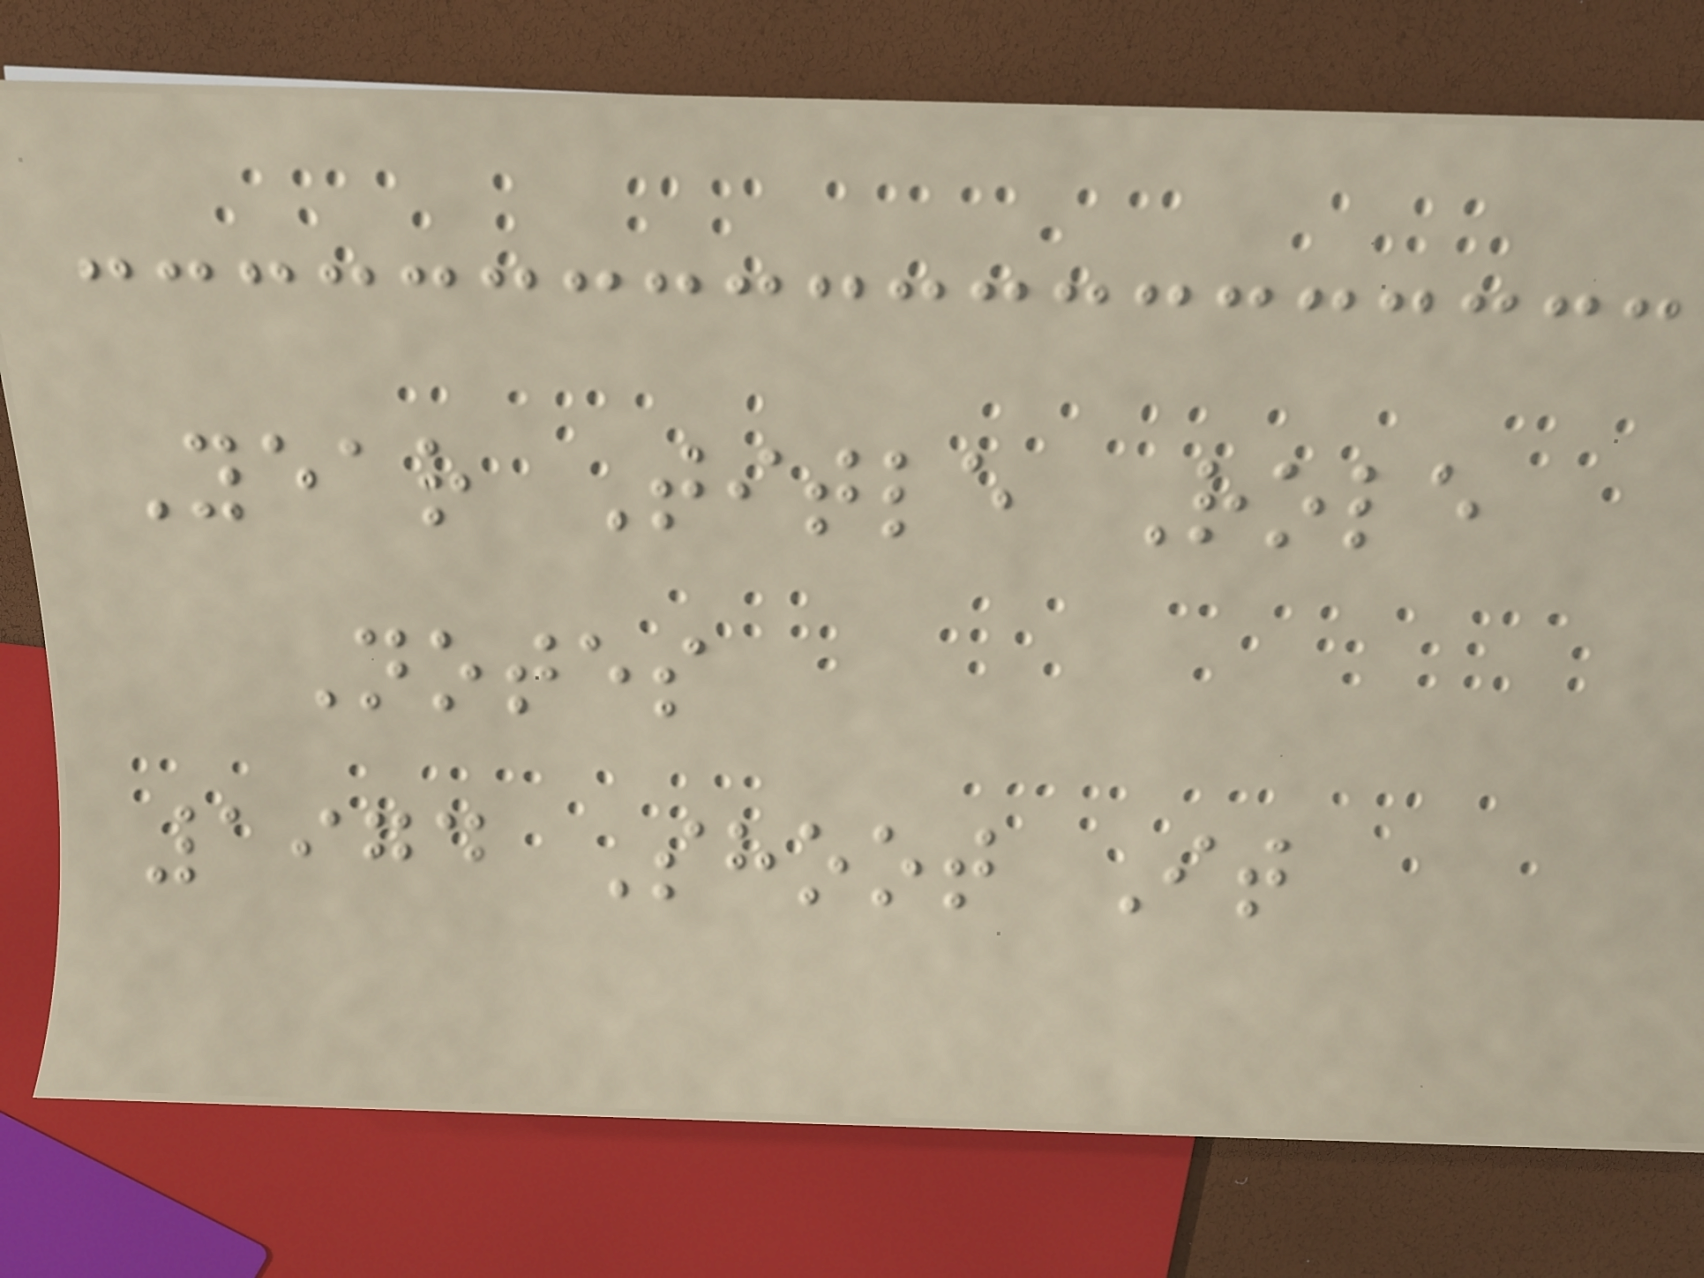Year Title Role
Notes
1974 Shoot It
